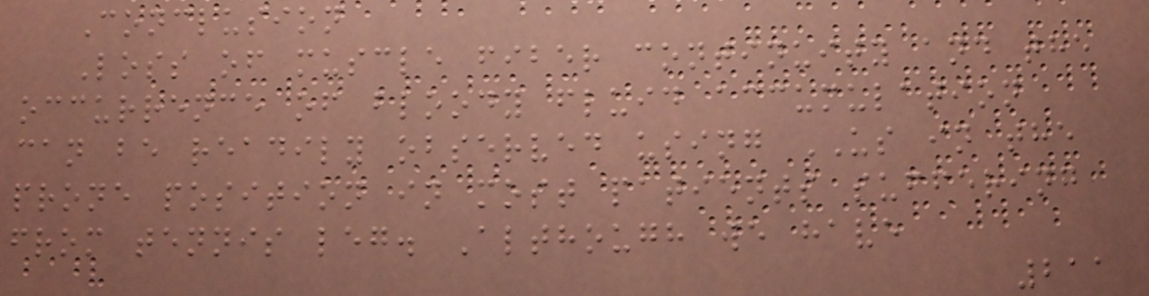Conclusion
Loss of muscle fiber continuity and the
occurrence of bloody fluid accumulation
can be readily observed using US in the
prone position in most patients suffering
from tennis leg. Although we have
211
